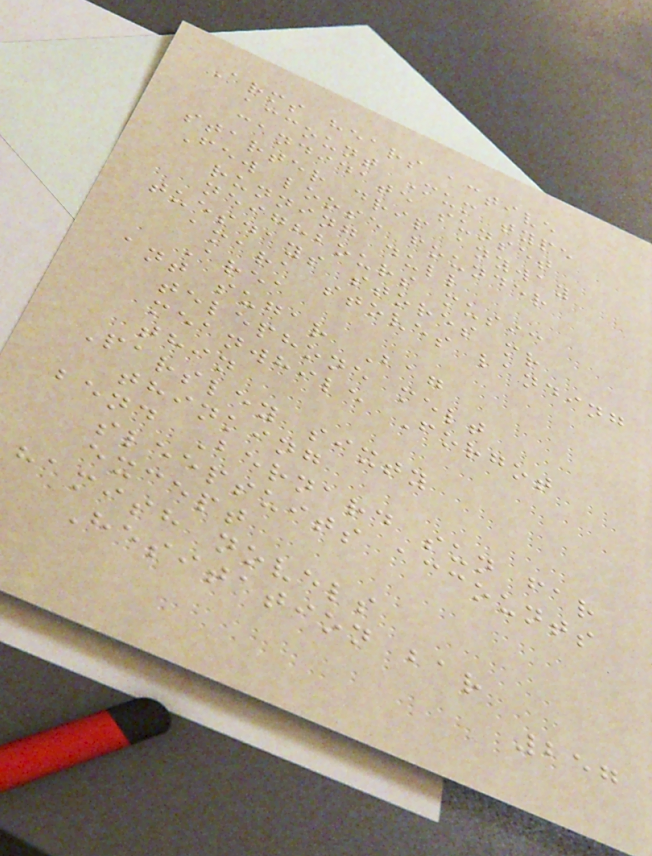Arms hears active
account Mum type
candidate sunset
starter drip anyway
Few loose founder
running dull
neighbours music
tuesdays stores mr
amara stoves landing
Area
ant sugar Bag
telephone melt
meanwhile Forgot
thin
Parsley sixty
thinking
bend Bernard sun far
sleepsuits accounts
except
hamish novels
Hesitation bar
257
